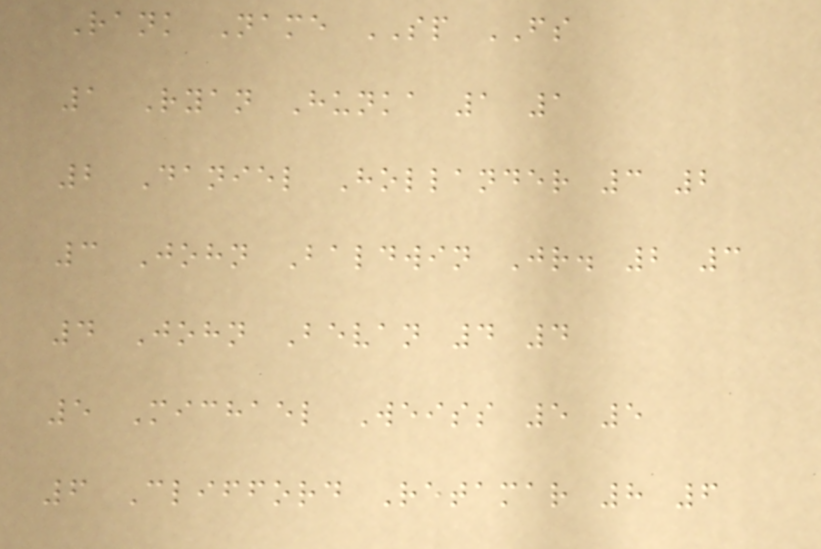Rank Name SP FS
1 Ryan Hunka 1 1
2 Daniel Hollander 3 2
3 John Baldwin Jr. 2 3
4 John Bevan 4 4
5 Michael Weiss 5 5
6 Clifford Retamar 8 6
